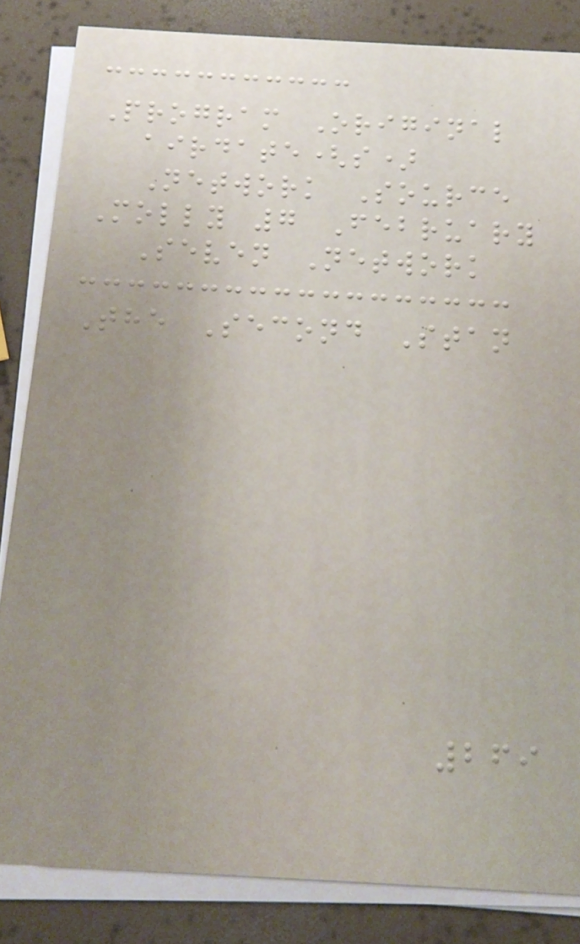Program Original
airdate(s)
Network Source
Molly 7 February
Seven Network
The Second Stan
269
